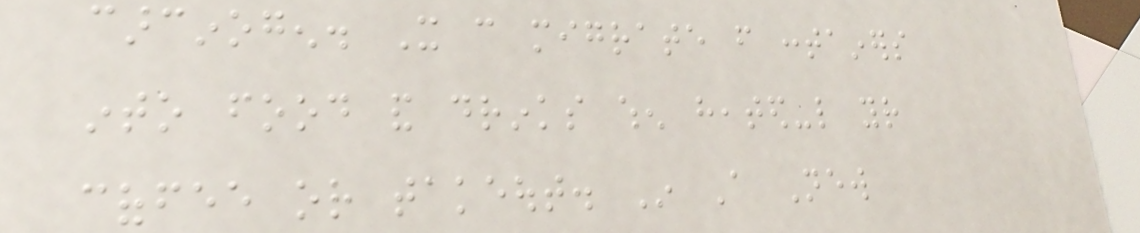carcinogen. It can migrate from containers
into food and drinks when heated-like your
coffee or takeout. In A New
